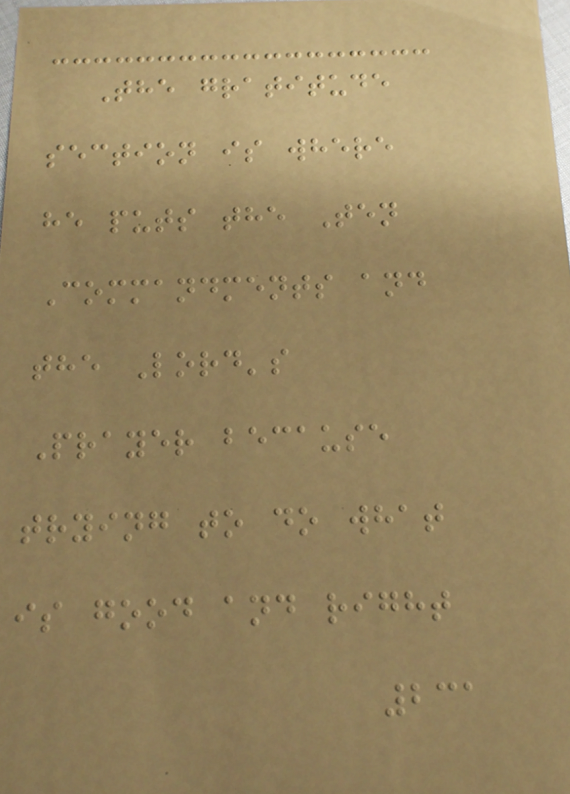The gratitude
section is where
he puts the Ten
Commandments and
the Lord's
Prayer because
trying to do what
is good and right
231
